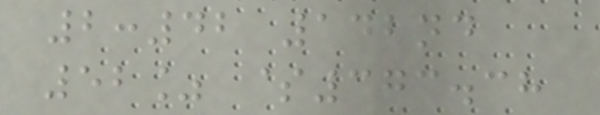2:42 142nd
52% $373.38
